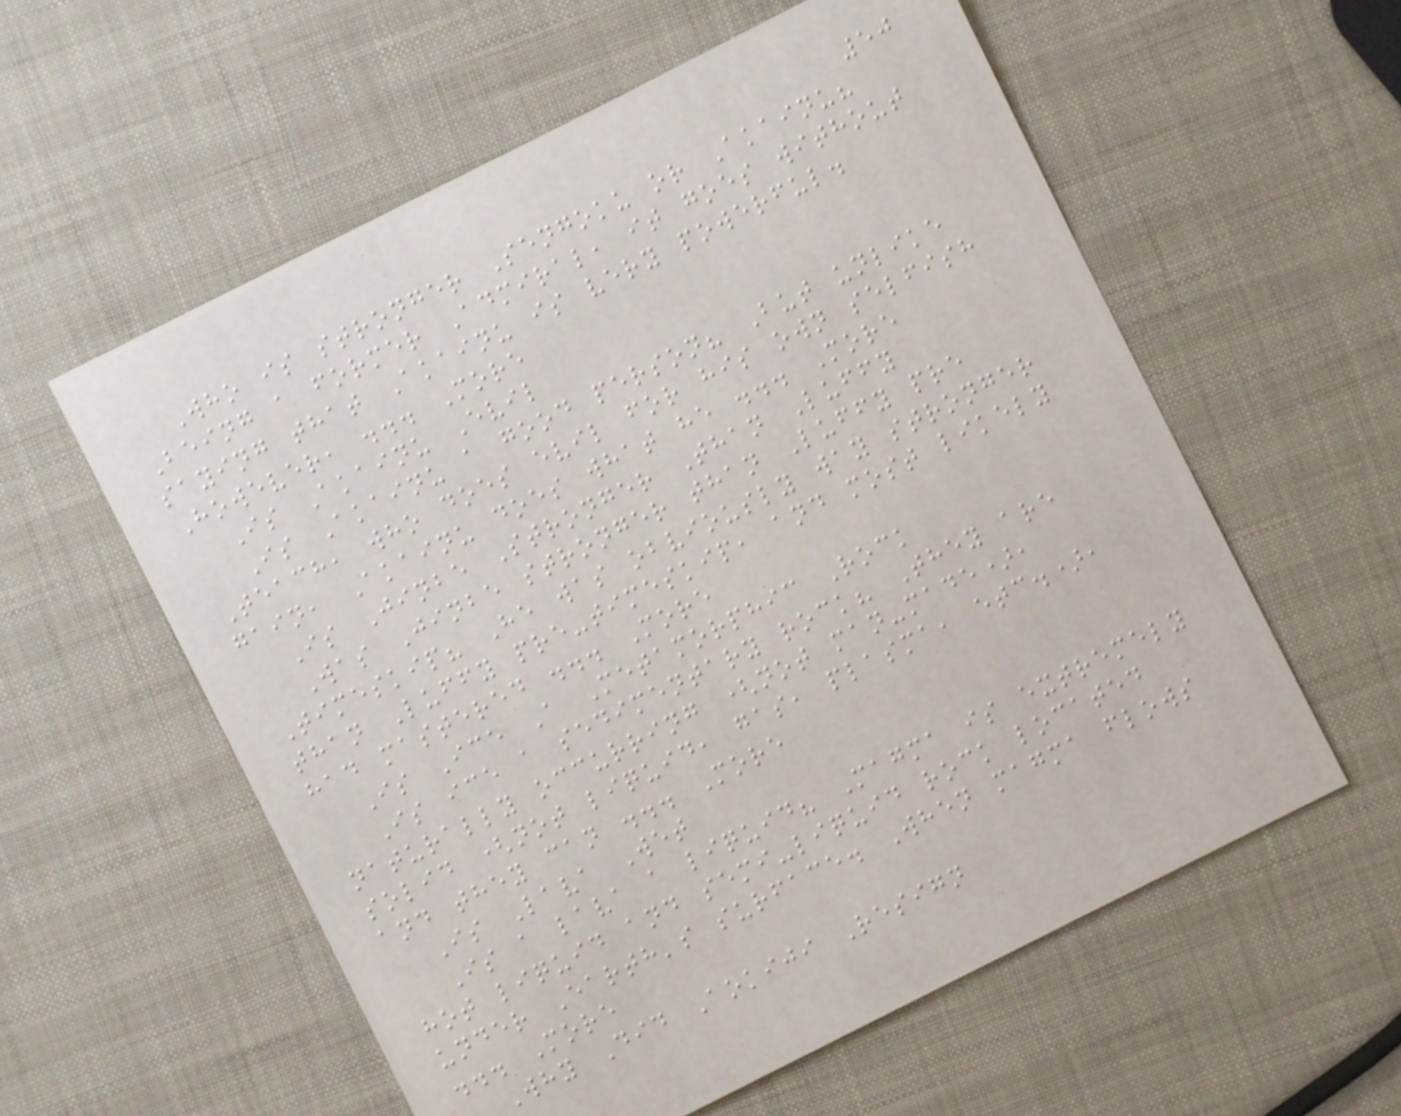50
Who is stronger Sengoku or Akainu?
Being a former Admiral, it goes without
saying that Akainu is very powerful.
However, ... More
Is Akainu Evil
Is Akainu a good person? But unlike
Teach, who does evil for his own selfish
gain, Akainu does what he ... More
Is Jinbe Stronger Than Luffy
Was Jinbe stronger than Luffy pre
Timeskip? He was obviously way stronger
than Luffy pre-timeskip, and most likely
had mastered ... More
Is Ice A Metamorphic Rock
Is ice a sedimentary rock? They are
naturally occurring (not man-made),
solid (not liquid, gas, plasma, etc.),
and they can ... More
Is Lava Wet
Is a lava a liquid? Magma is extremely
hot liquid and semi-liquid rock located
under Earth's surface. When magma flows
... More
Why Did Aokiji Resign
